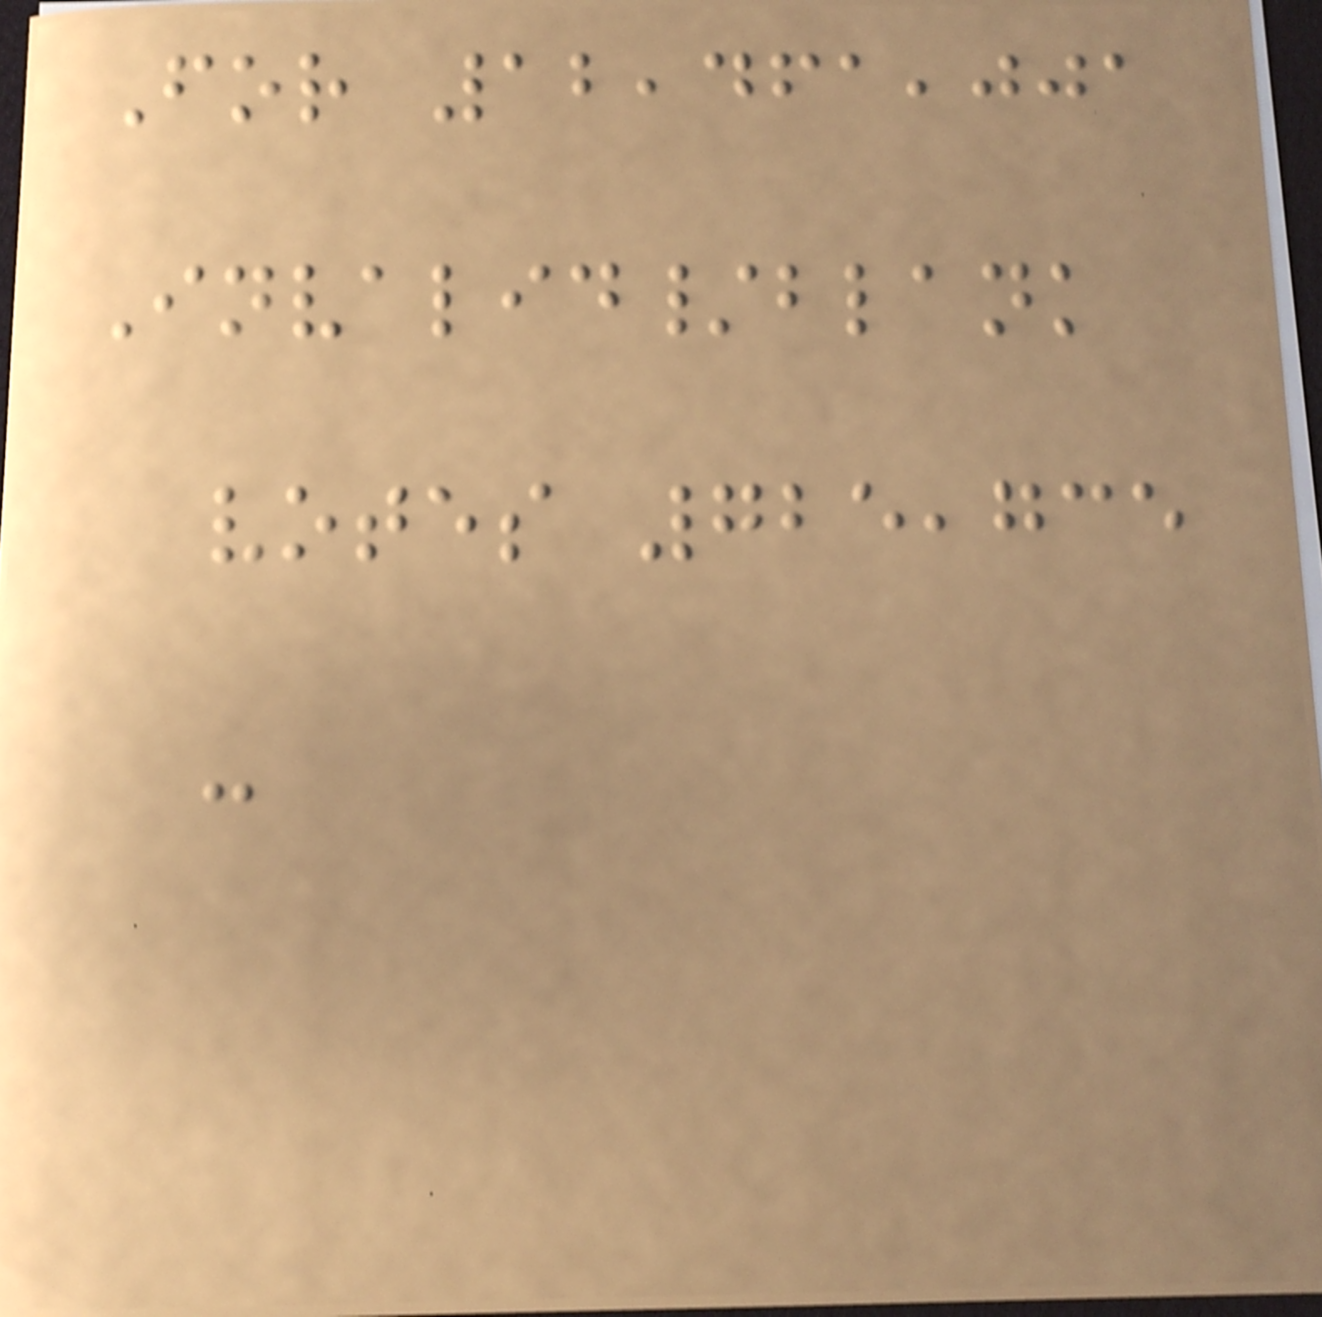For 12,461,001
Invalid/blank
votes 725,735
-
